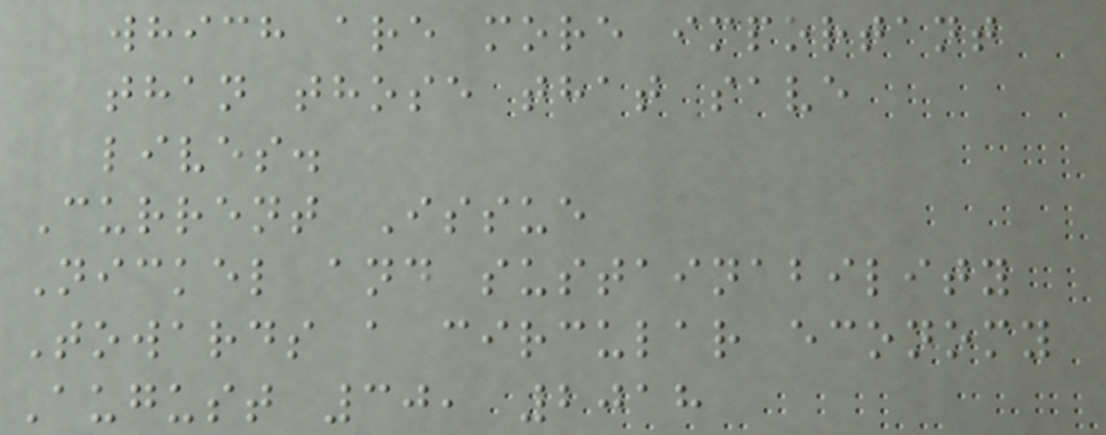which are more important
than those that save
lives.
Current Issue
Nickel and sustainability
Towards a circular economy
August 30, 2018
